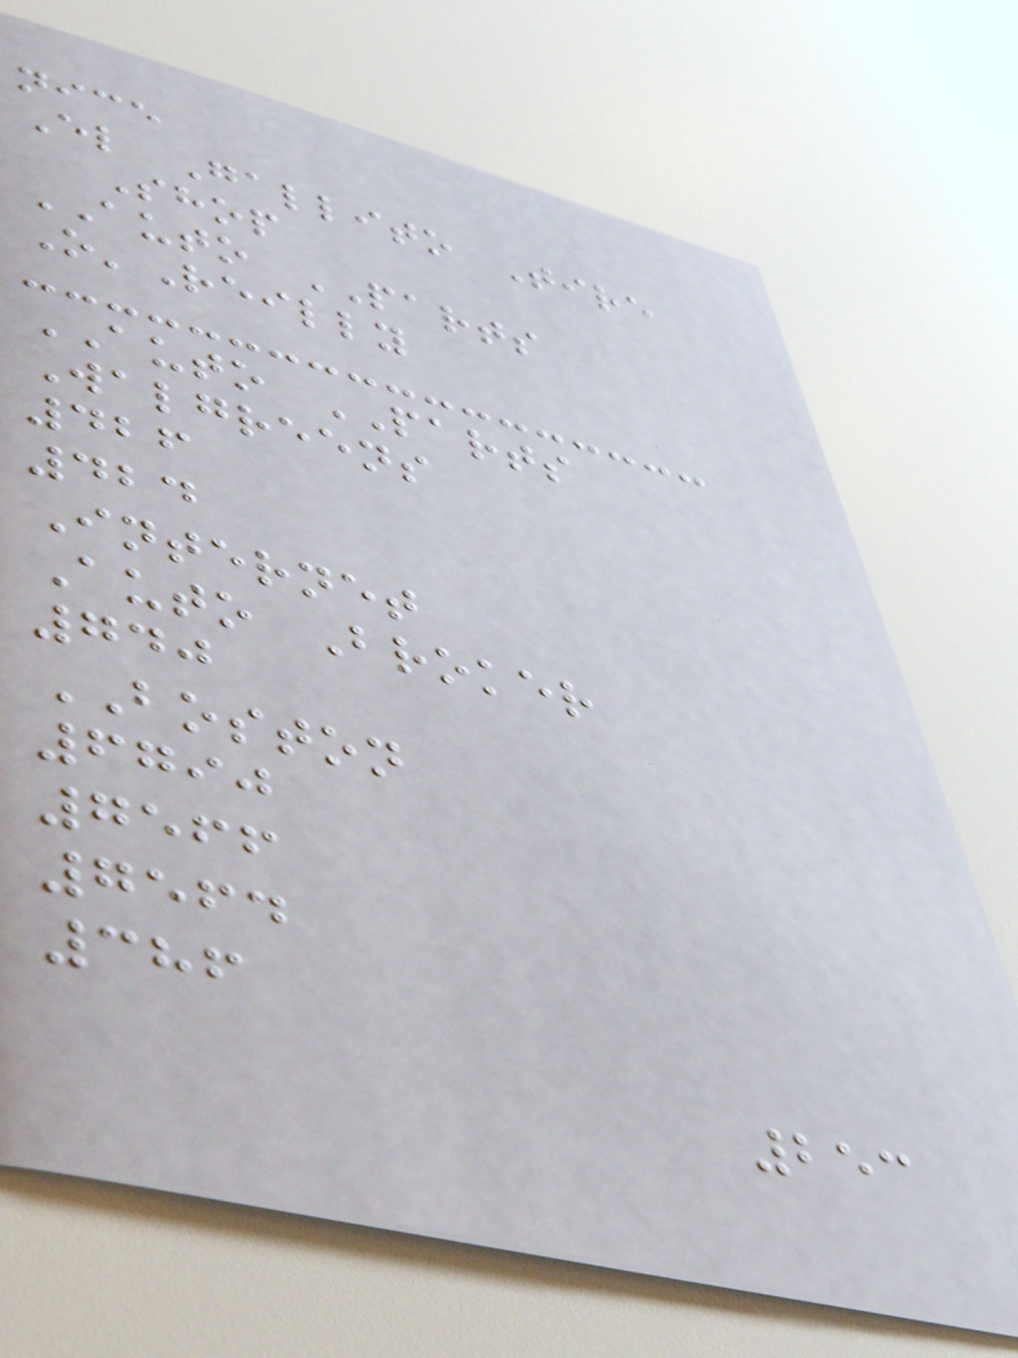nice
El Gallito Tire
Shop
AUTO PARTS
O'Reilly
AUTO PARTS
Walgreens
426
424
Internet
Auto Broker
740
BOSTON
6790
7566
7564
386
253
